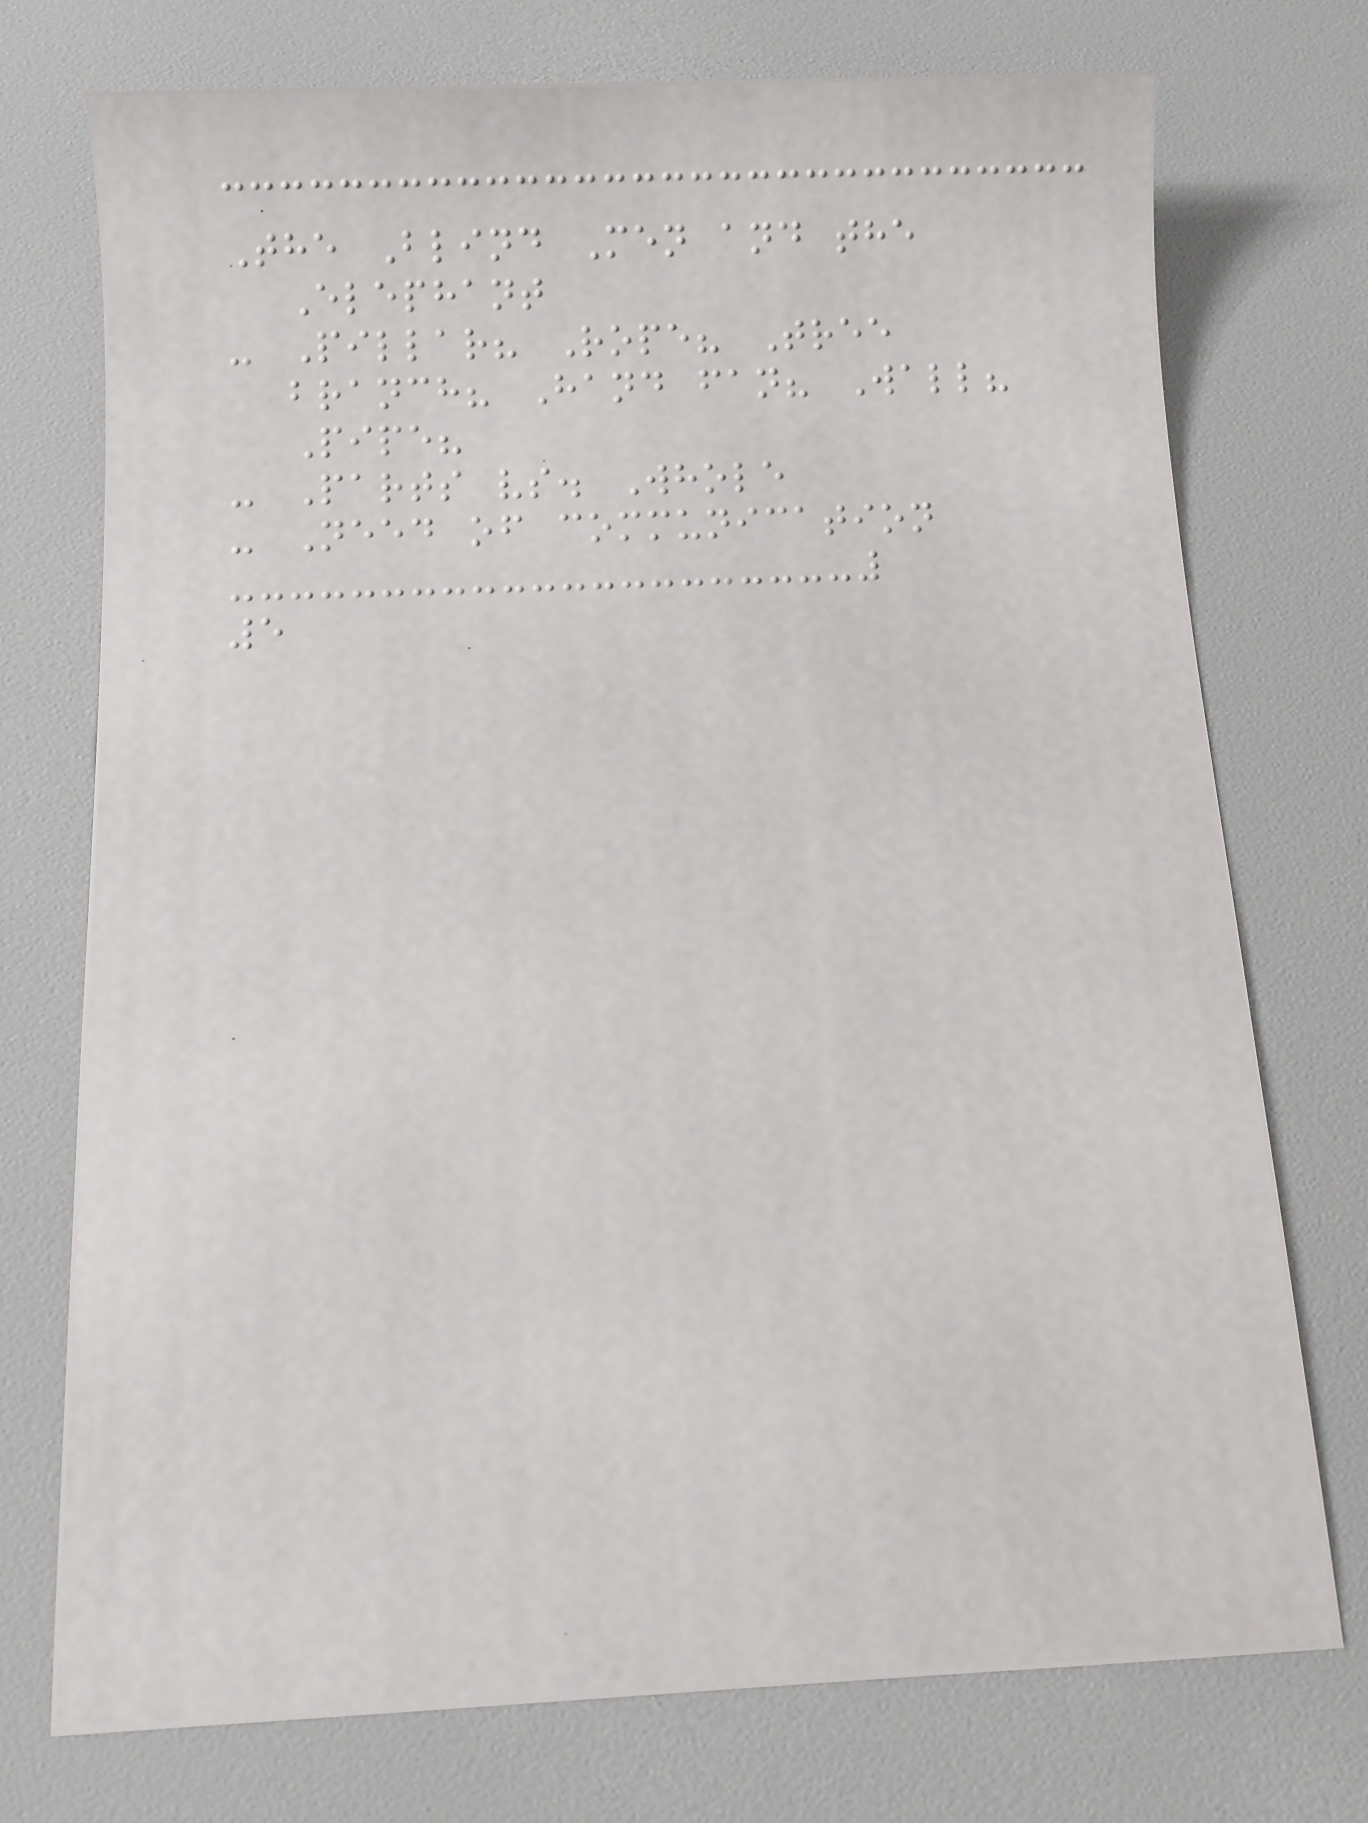The Blind Men and the
Elephant
- Pillar? Rope? Tree
branch? Hand fan? Wall?
Pipe?
- Parts vs. Whole
- Need of communication
5
